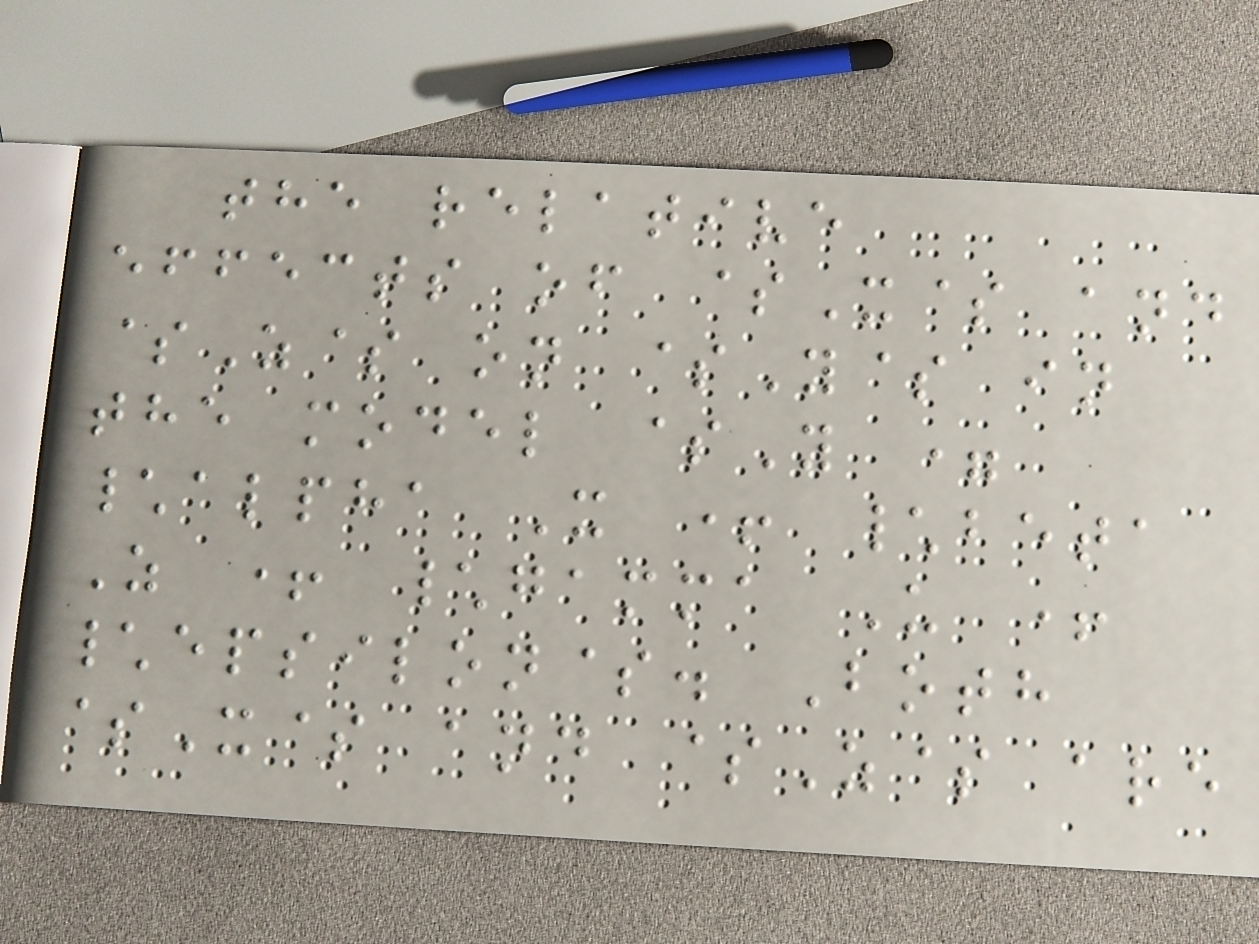the relative
effects of $X$ and
$Z$ on $Y$ in
the model $Y =
\alpha X + \beta
Z + \gamma U +
\epsilon$. Both
$X$ and $Z$ are
